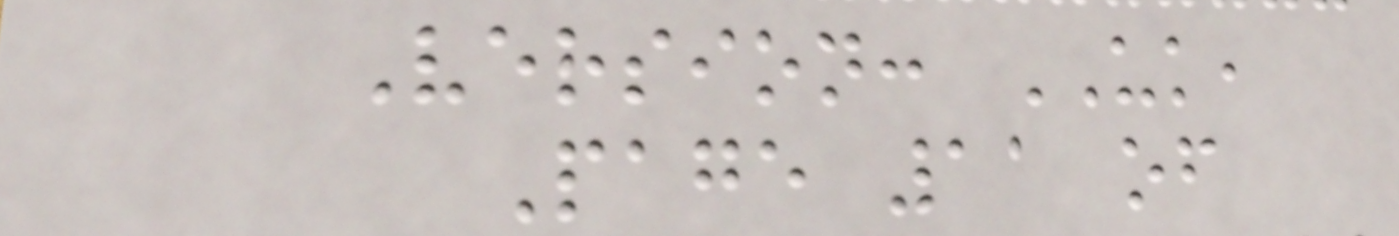Version: UK,
Page 11 of
